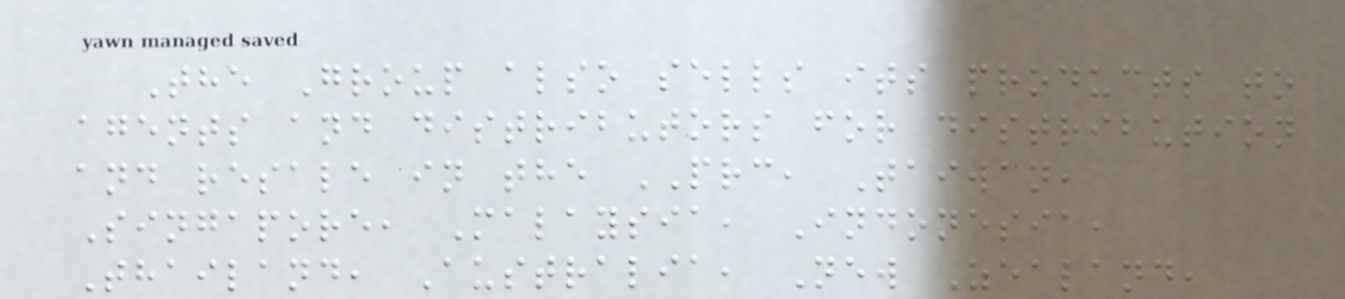The Group also sells its products to
agents and distributors for distribution
and resale in the PRC, Taiwan,
Singapore, Malaysia, Indonesia,
Thailand, Australia, New Zealand,
